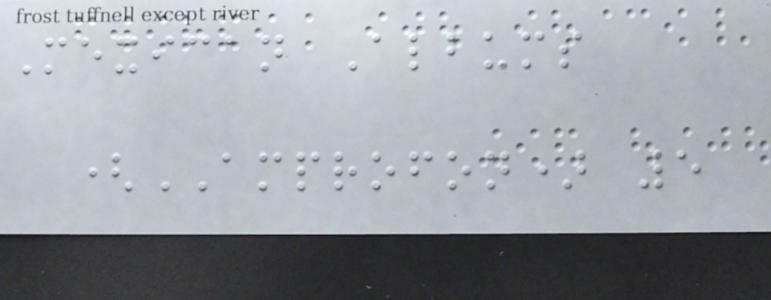Mexican Albums
(AMPROFON) 5
